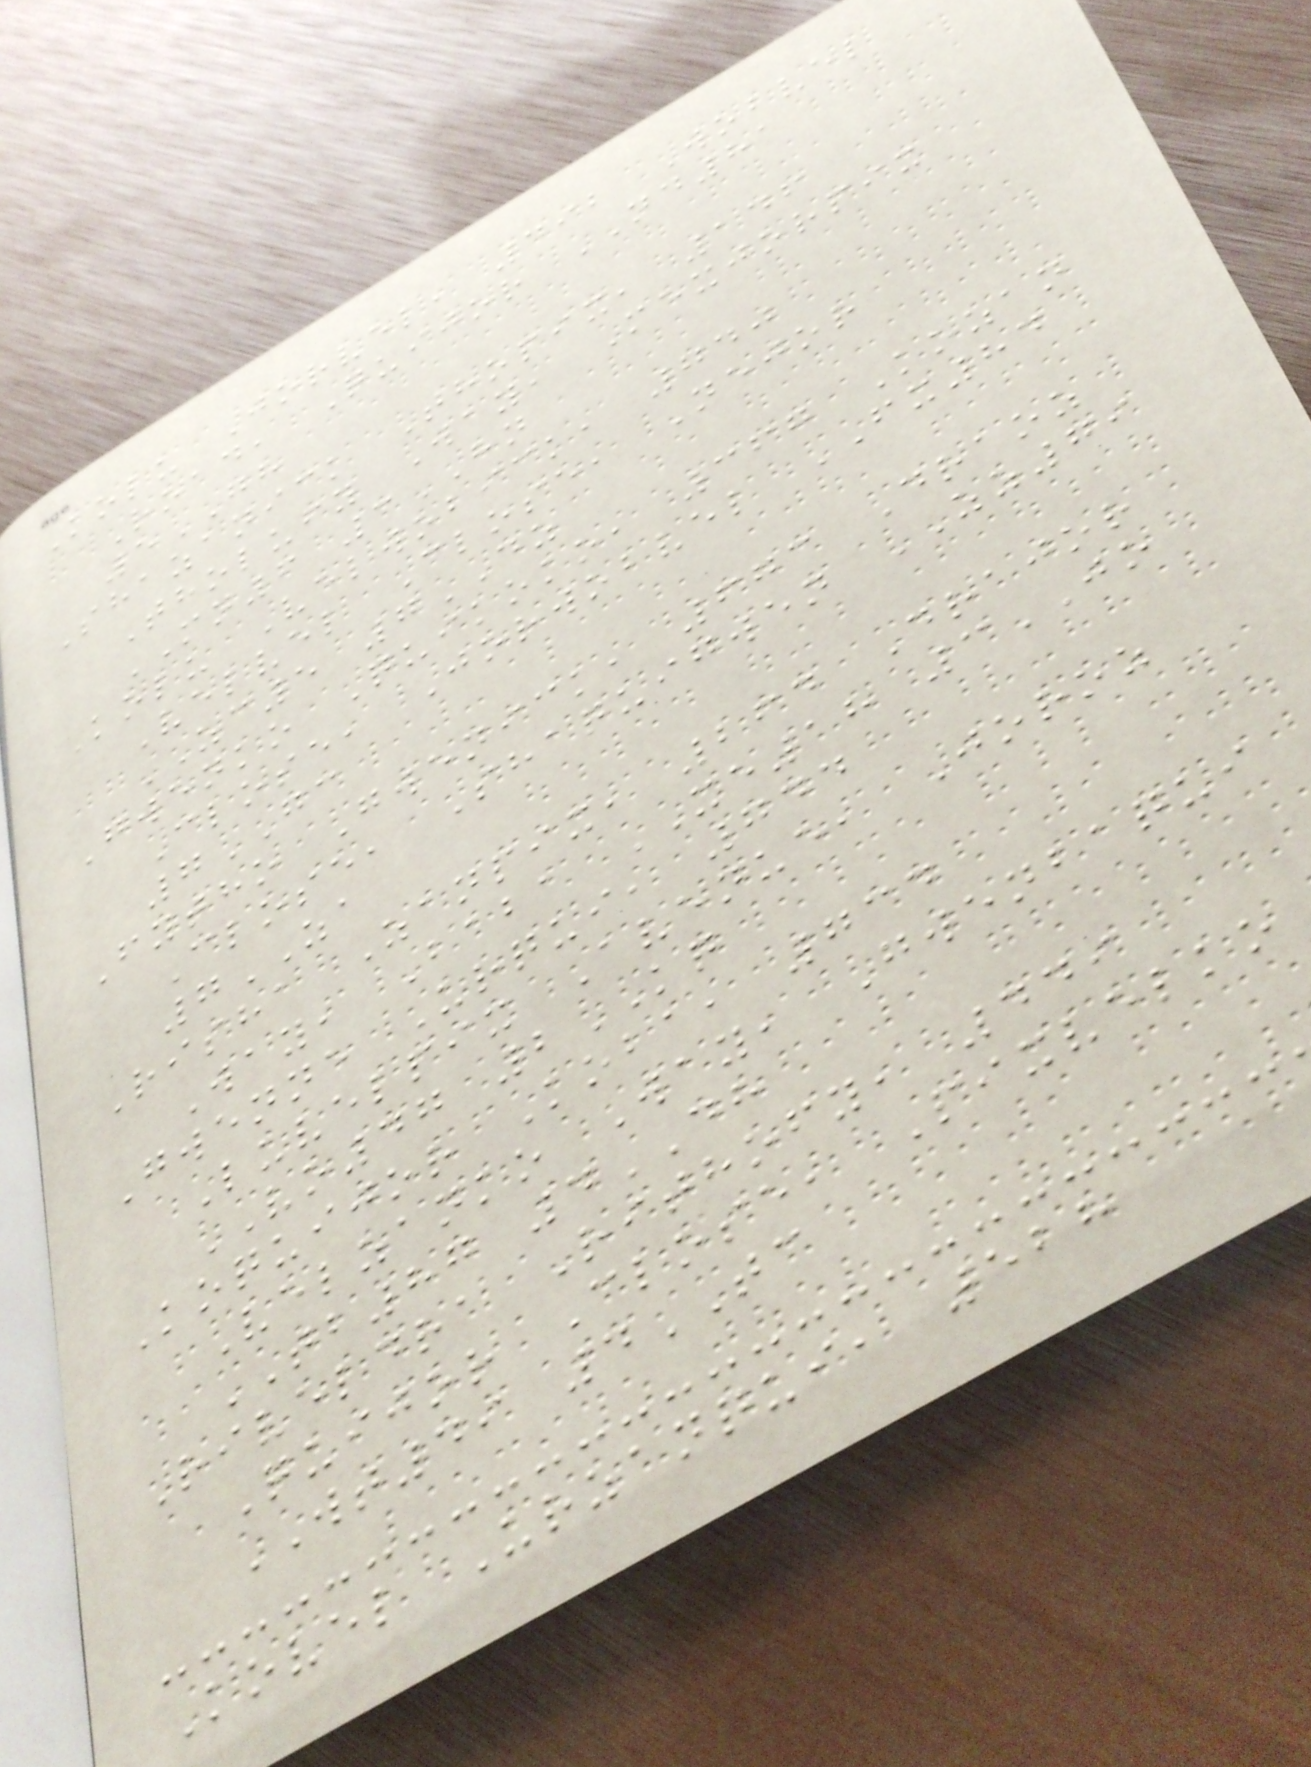Kolu Jorvel, 492 Wobvel
Road, Quijor ND81
5GH
Shazanick Thopix, 146
Tholufy Way, Mexjorpix
MN6 3HN
Kolu Velwobick, 740
Velvel Close, Nejor
ZC5 7DZ
Gwenko Quikoko, 367 Kozan
Close, Jorwobvel FX84
7GC
Fytho Gwenick, 673 Draoz
Close, Shaquigwen ZZ79
7ZA
Risha Zanpix, 264 Drajor
Way, Baba XE18 3JO
Gwenne Urqui, 744
Luvelpix Avenue, Joroz
VO47 2KQ
Koquijor Koba, 734
Velzanko Way, Gwenbaqui
TB87 4DH
Riveldra Rithofy, 449
Quijor Close, Pixvelko
WT49 4TC
Kovel Urzanqui, 528
